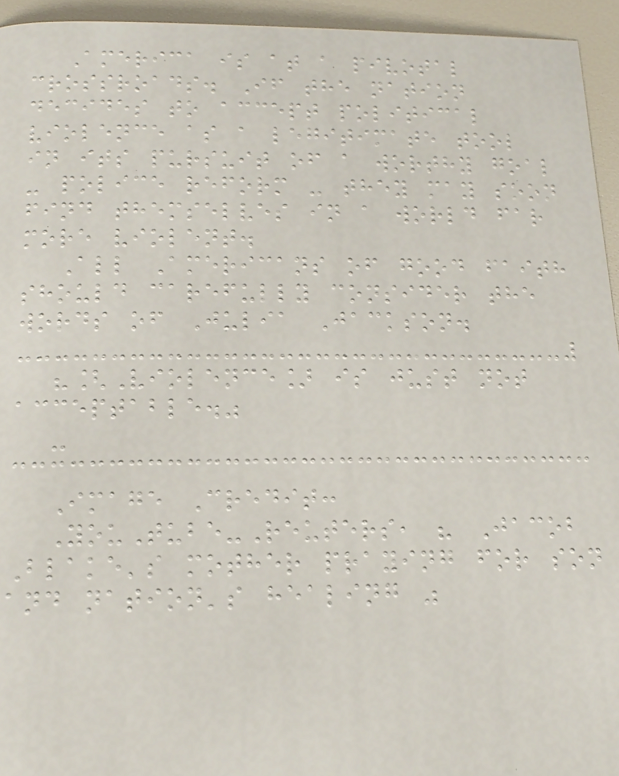America is at a pivotal
crossroads. If the nation
decides to accept political
violence as a legitimate tool
in its pursuit of a worthy goal
- police reform - they may soon
find themselves in a world far
more violent.
All Americans of good faith
should carefully consider the
words of Julia Jackson.
"[Violence] is just not
acceptable."
-
Image Credit:
YouTube-Reuters, " Jacob
Blake's mother praying for son
and nation's healing "
